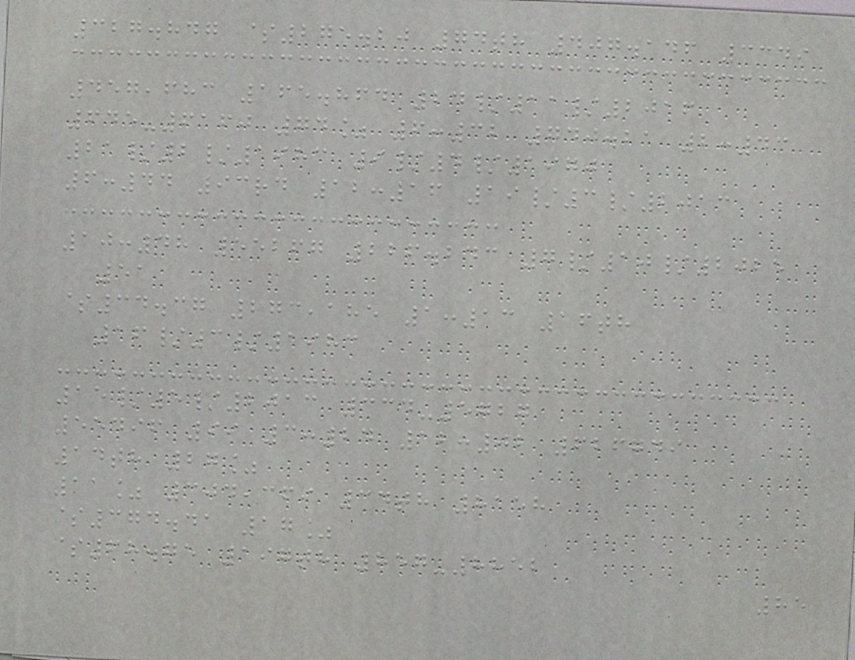327.847 $275.20 74th 407.146 3349
457,683 165.864 24/11/2016
645-6160 74% 6:32 740.21 2:43
21/2/1983 9/4/1970
6:44 93rd 12:16 19/3/2013
10:48 55267 226.243 7/10/2025
51
$34.37 273,185 1:13 16th
16/3/1983
15/5/2013 334-5727
55496 99 3:24 12:02 626749
14th 27%
11% 304,369 34th 8158
$374.41 17%
$68.75 197th 857-8852
85
